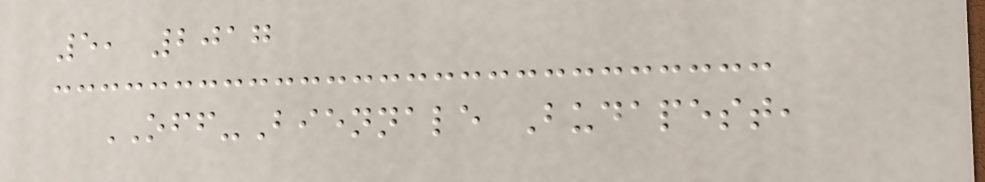5, 2017
OFF-Biennale Budapest,
